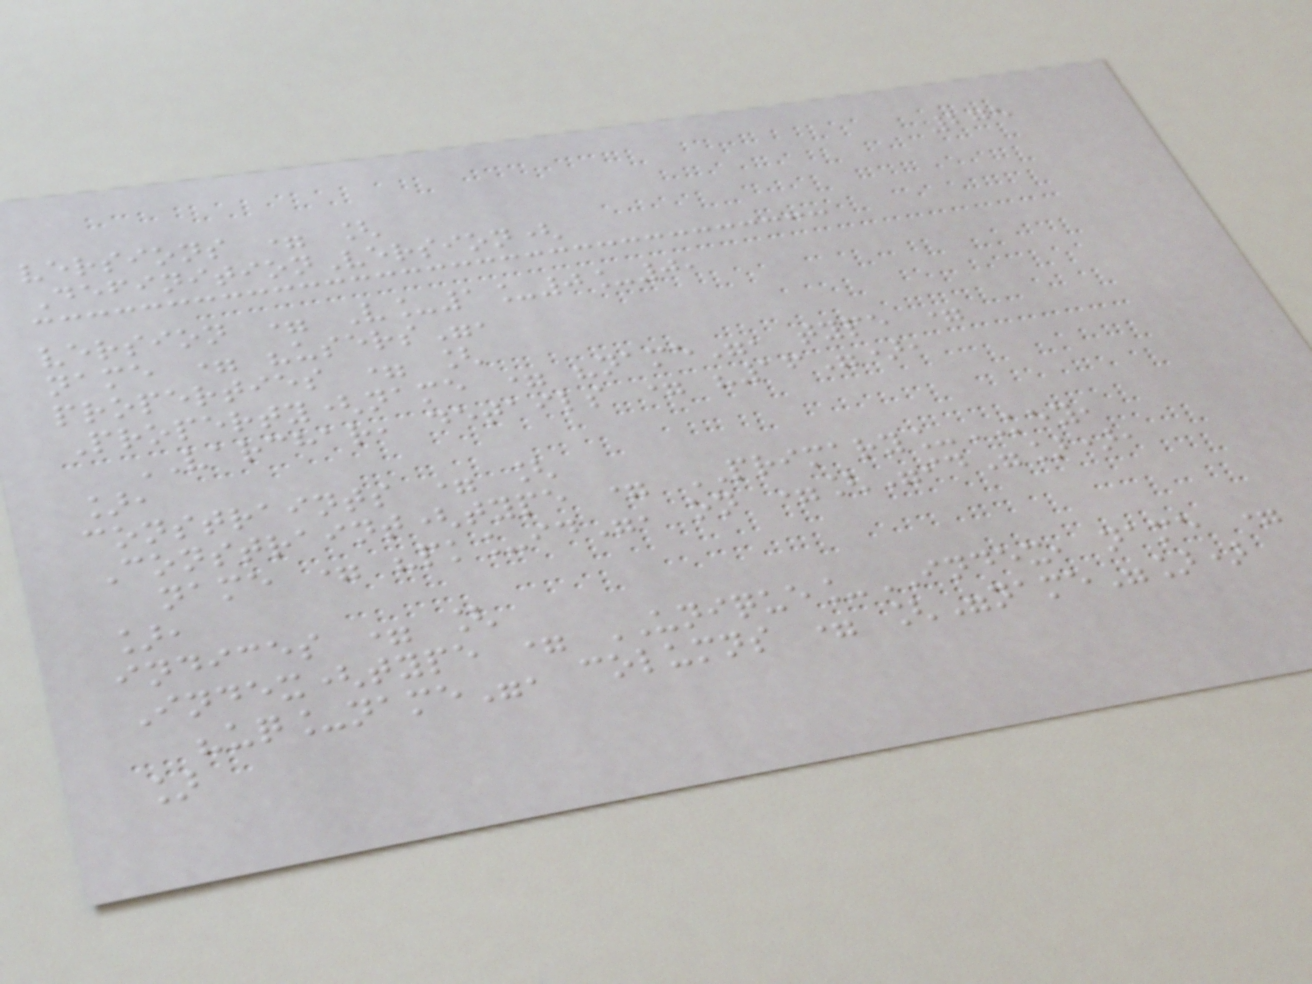275
versions = [
DefinitionVersion(
version = V_1_0_0,
name = "users",
properties = [
Property(name = "name", type =
VARCHAR, details = "16"),
],
constraints = [
Constraint(type = PRIMARY_KEY,
name = "pk_id", on =["id"]),
],
indices = [
Index(type = UNIQUE_INDEX, name =
"uq_name", columns = ["name"])
]
